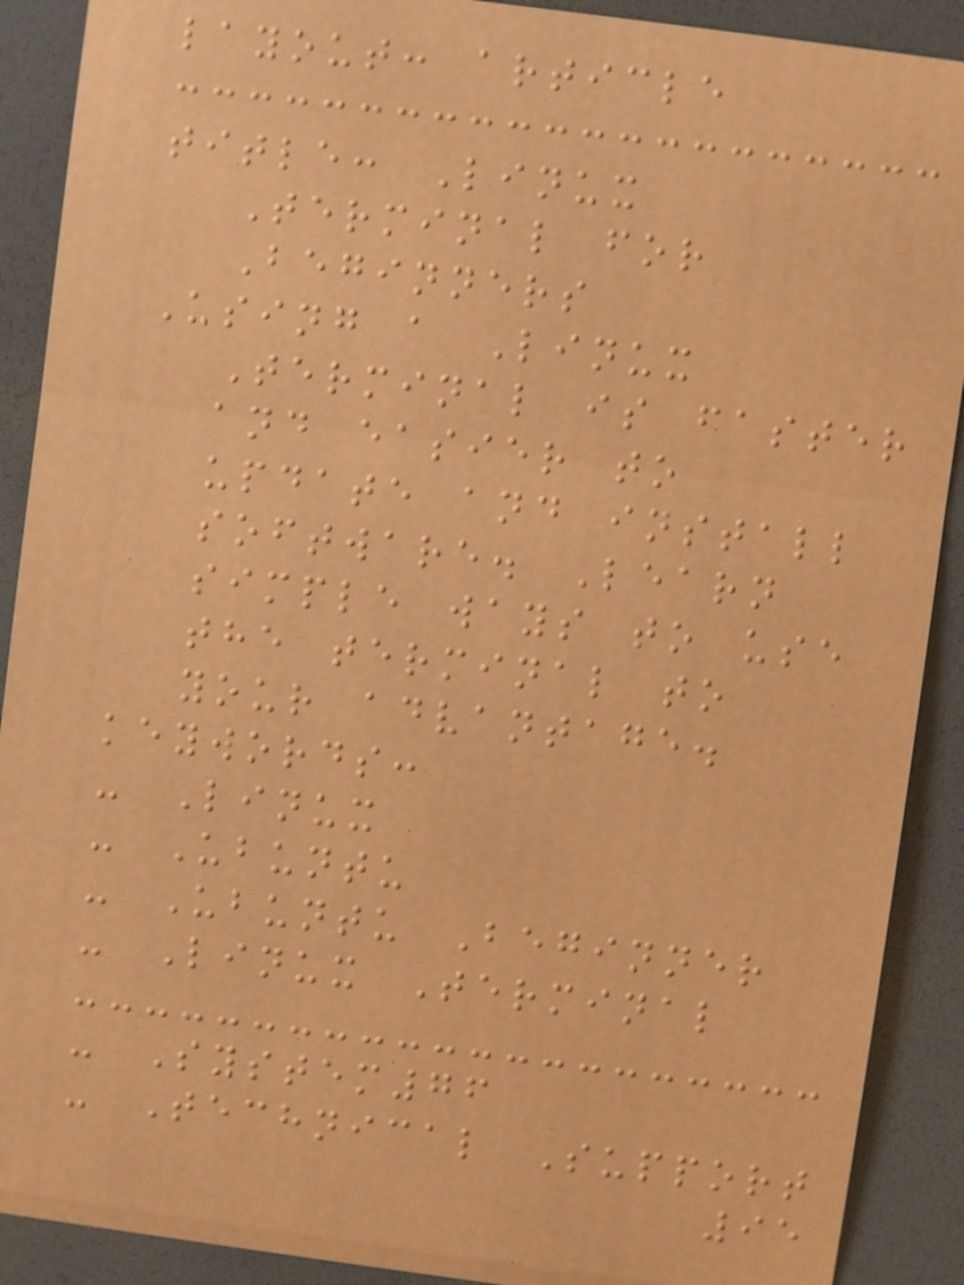layout: article
title: Linux
Terminal for
Beginners
Using a Linux
Terminal is faster
and easier to
update and install
software. Learn
simple ways to use
the terminal to
your advantage.
keywords:
- Linux
- Ubuntu
- Ubuntu Beginner
- Linux Terminal
- System76
- Technical Support
95
